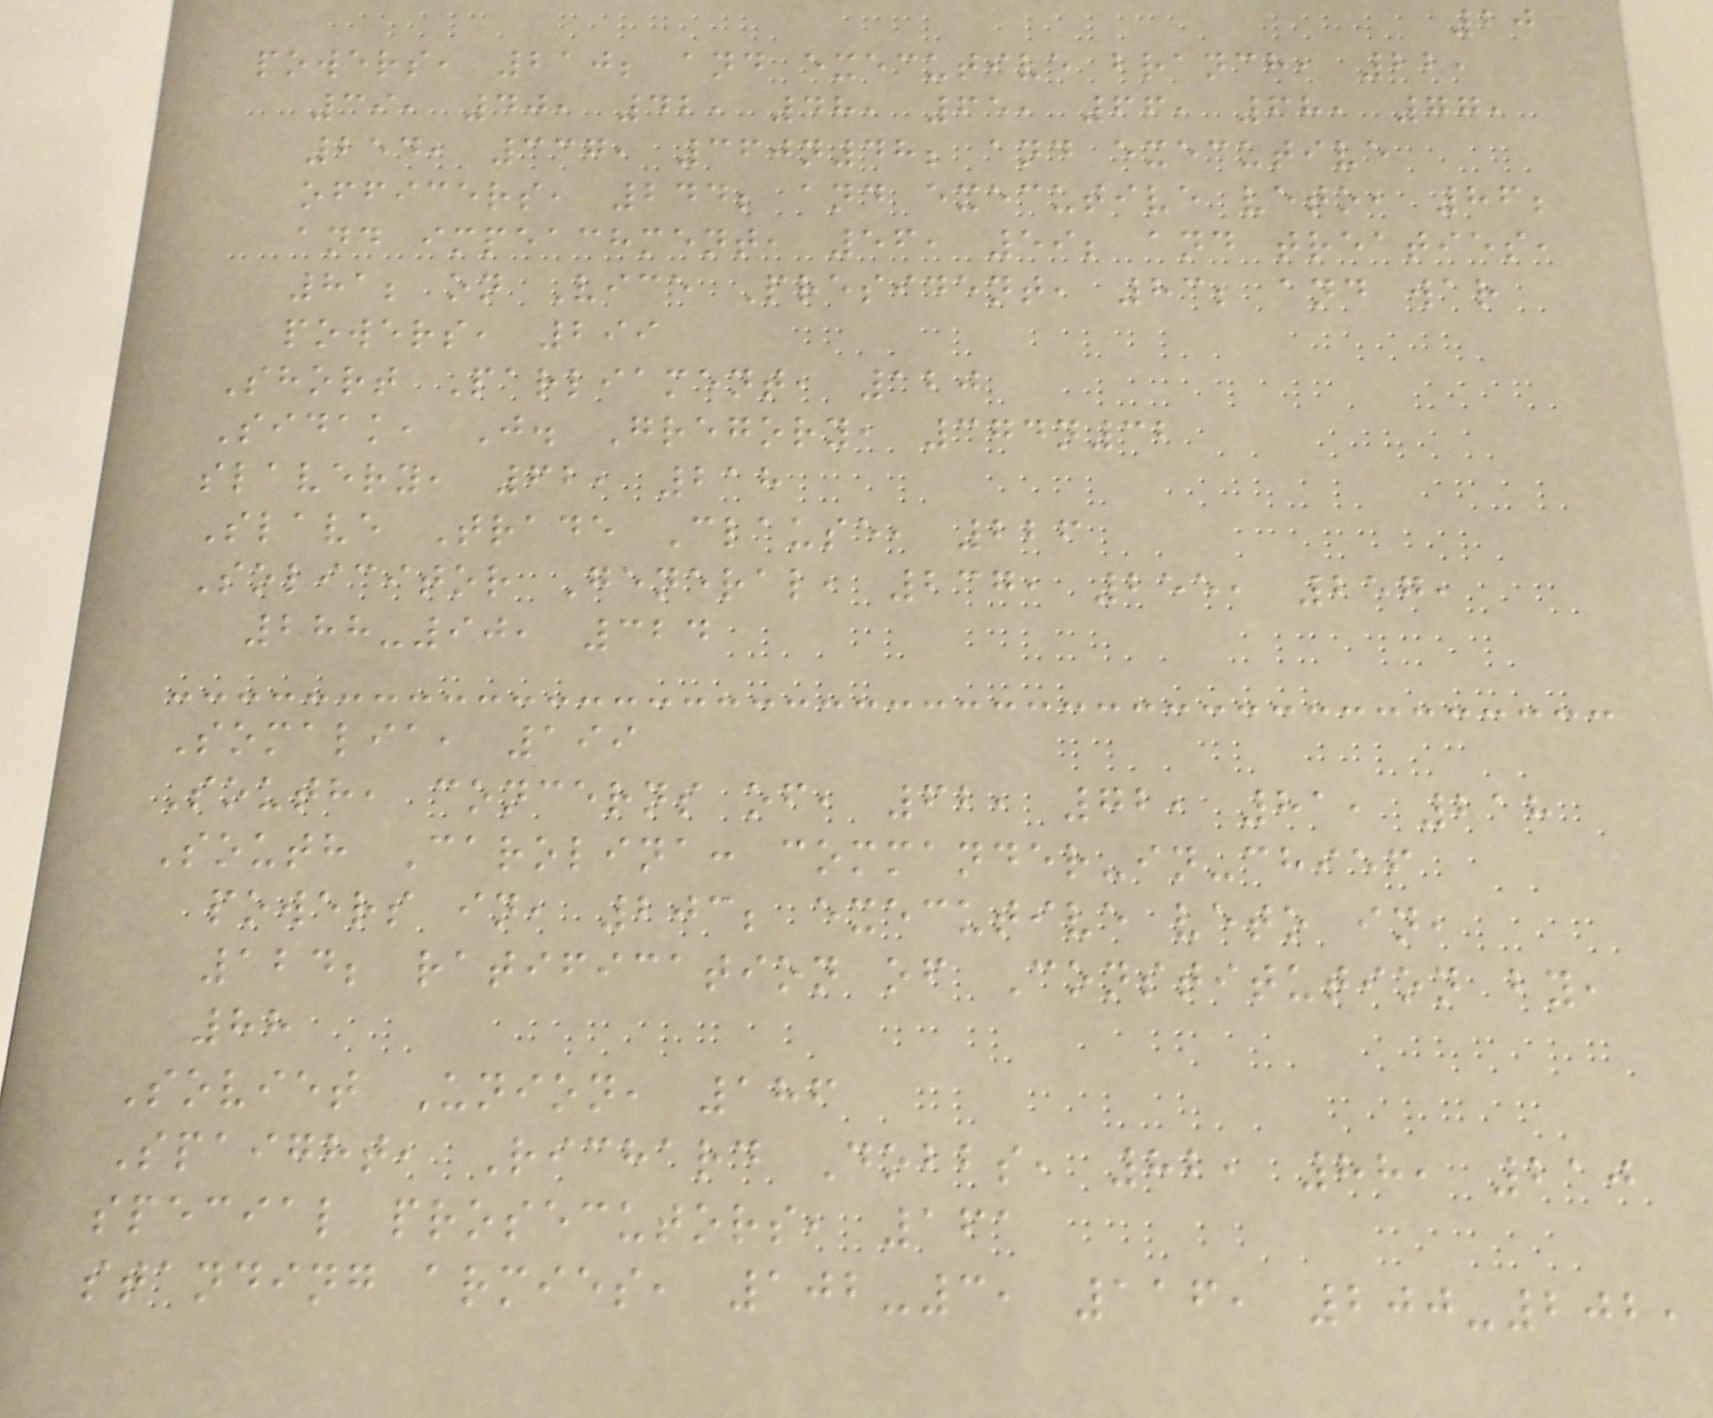20
powers, 210; and executive branch, 22,
39, 40, 42, 48, 65, 66, 68, 77,
254, 337, 360n48; and executive
officers, 244; and executive veto, 86;
and impeachment, 56, 59; and treaties,
81; on Vice President, 83; and war
powers, 299
Short Parliament, 120
Sidak, J. Gregory, 374n32
slavery, 62, 218
Slave Trade Clause, 226
Solicitor General, 237, 255, 257,
288-90, 324
Somalia, 199
South, concerns of, 62, 72, 81, 218
South Carolina: commander-in-chief
powers in, 203; executive veto in,
124; ratification of Constitution by,
88
Soviet Union, 186
Spaight, Richard Dobbs, 82, 88, 210
special prosecutors, 161
standing armies, 102-3, 116, 200-202,
